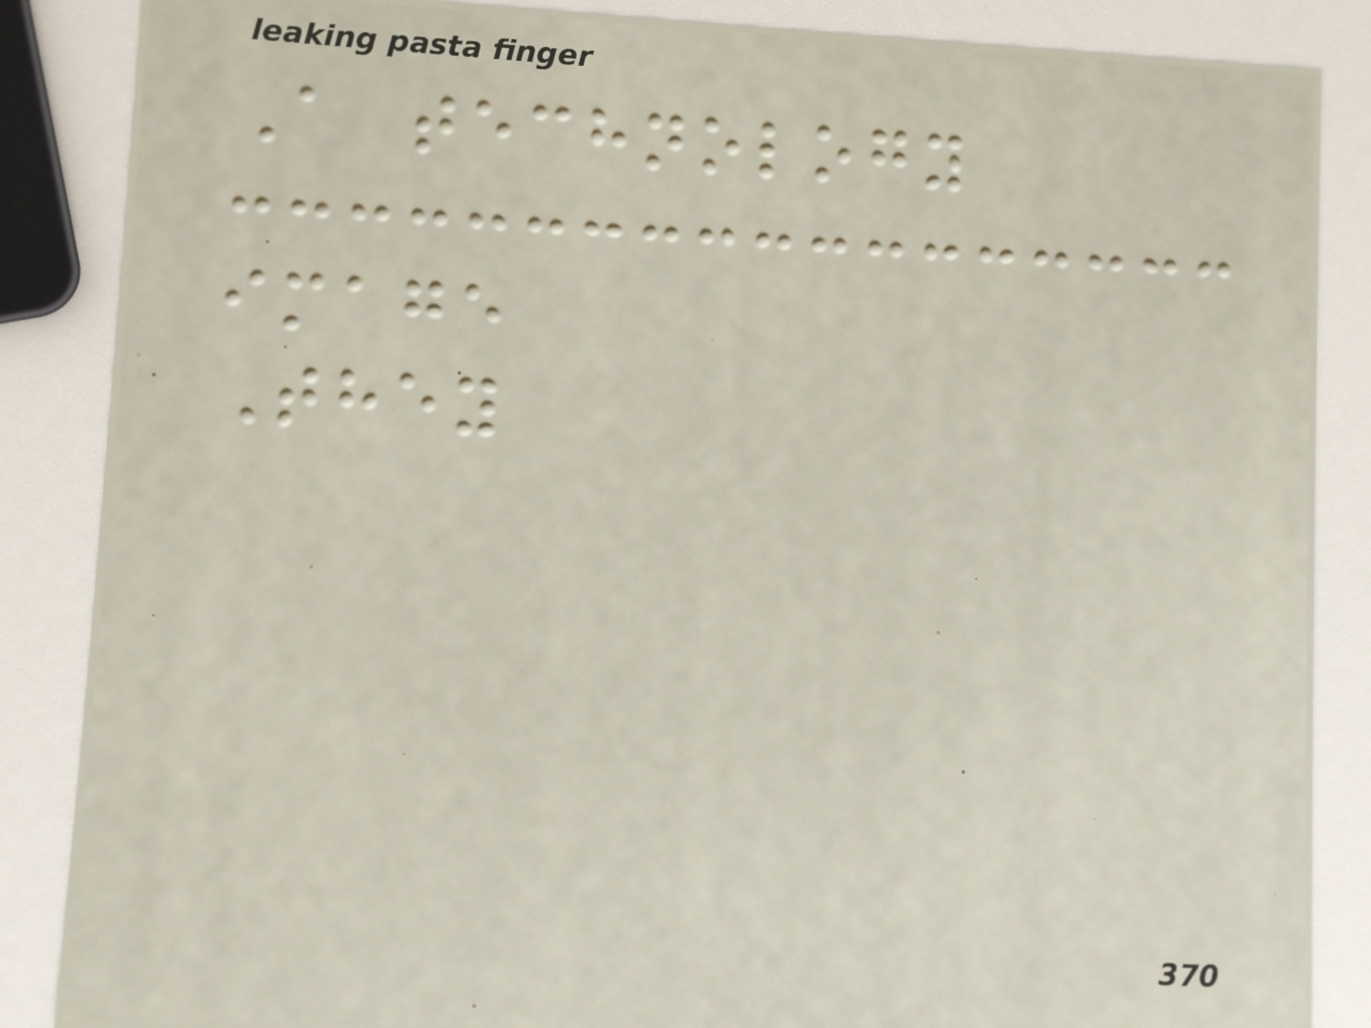A technology
image
They
